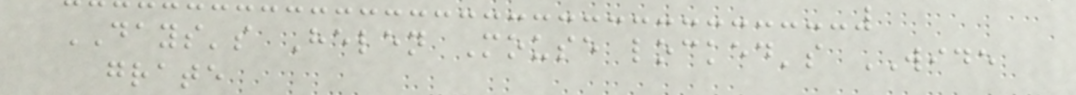DAYS's Helen Mouse locked's WIDE
grate
